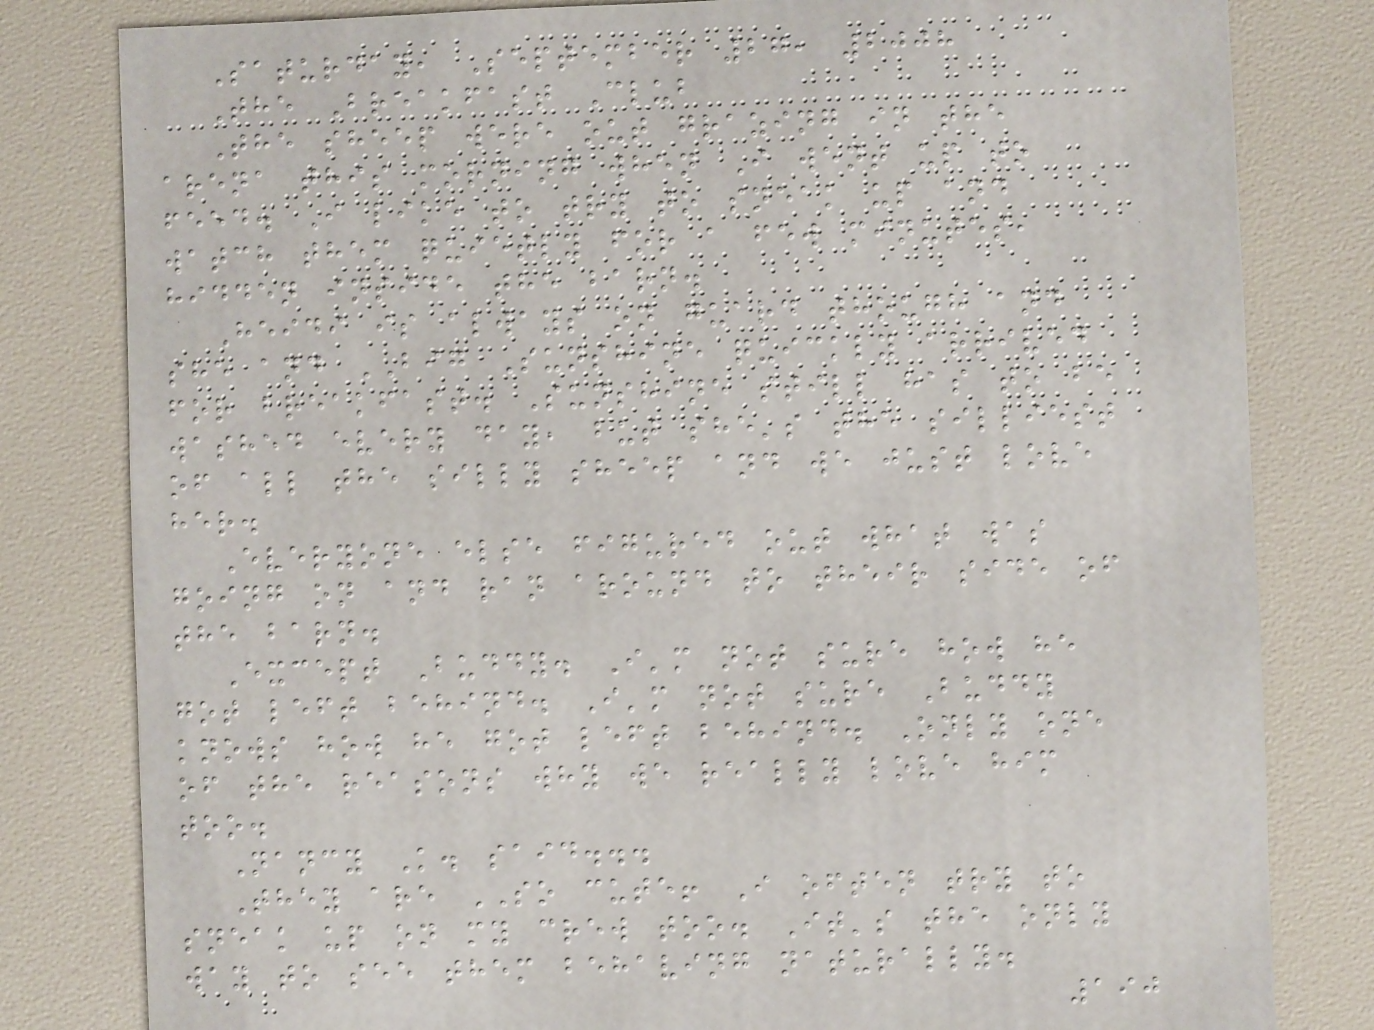Saturday, September 27, 2008
The Breakfast Club
The sheep were out grazing in the
arena this morning when I went up to
feed. I like to try to sneak up and
watch them quietly for a few minutes,
hidden inside the barn.
Heidi is always on guard though and
she and BIG Sunshine quickly arrived
for breakfast. Sunshine still has to be
washed every day, but she's the silliest
of all the silly sheep and we just love
her.
Everyone else figured out what was
going on and ran around to their side of
the barn.
Except Buddy. I'm not sure how he
got left behind. I'm not sure Buddy
knows how he got left behind. Only one
of the reasons why we really love him
too.
Nancy K. said...
They are SO cute! I often try to
sneak up on my crew too. It's the only
way to see them behaving naturally.
190
